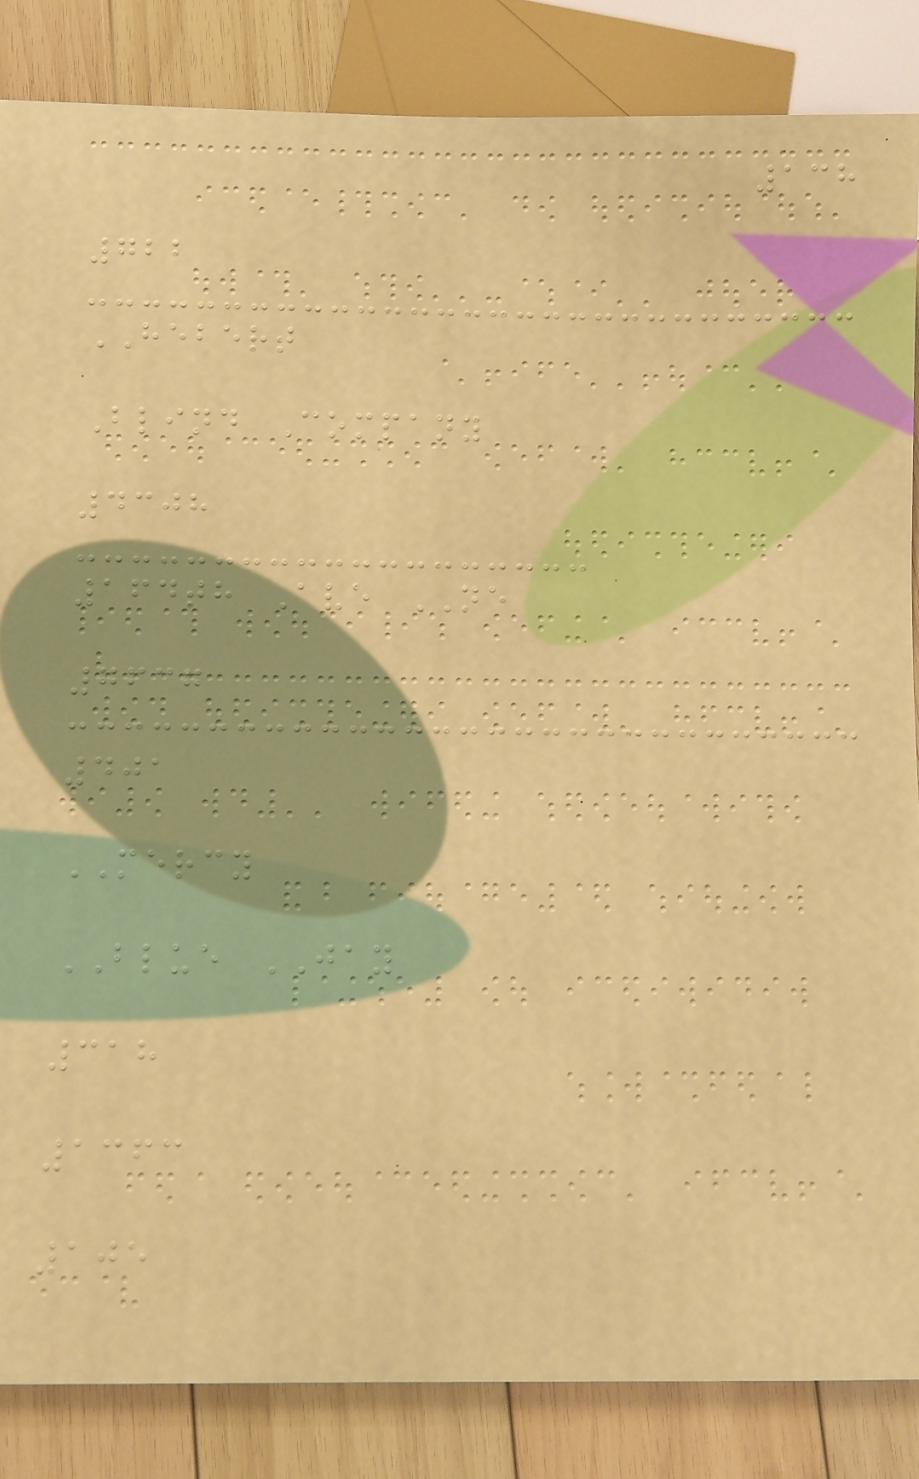138
722
HEBERT
Blind Company
4308
164th Ave NE
7637
401
MERCY
BLUE JAY
318
1363
105
